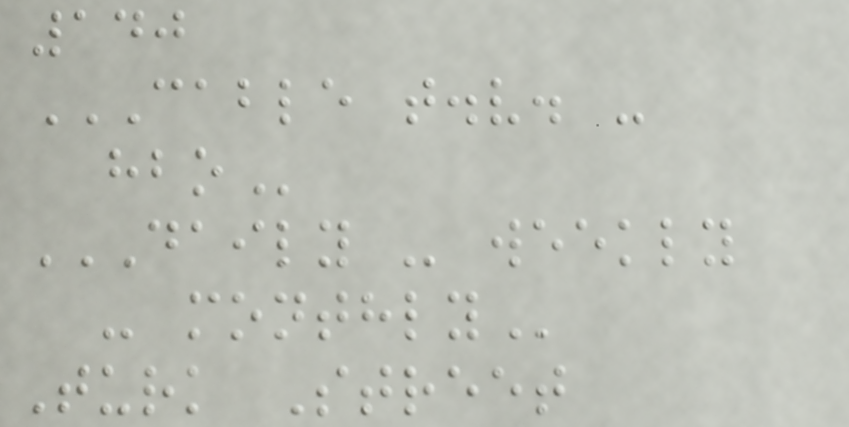140
CABLE T.V. -
HBO
DAILY - WEEKLY
- MONTHLY
Turk Street
